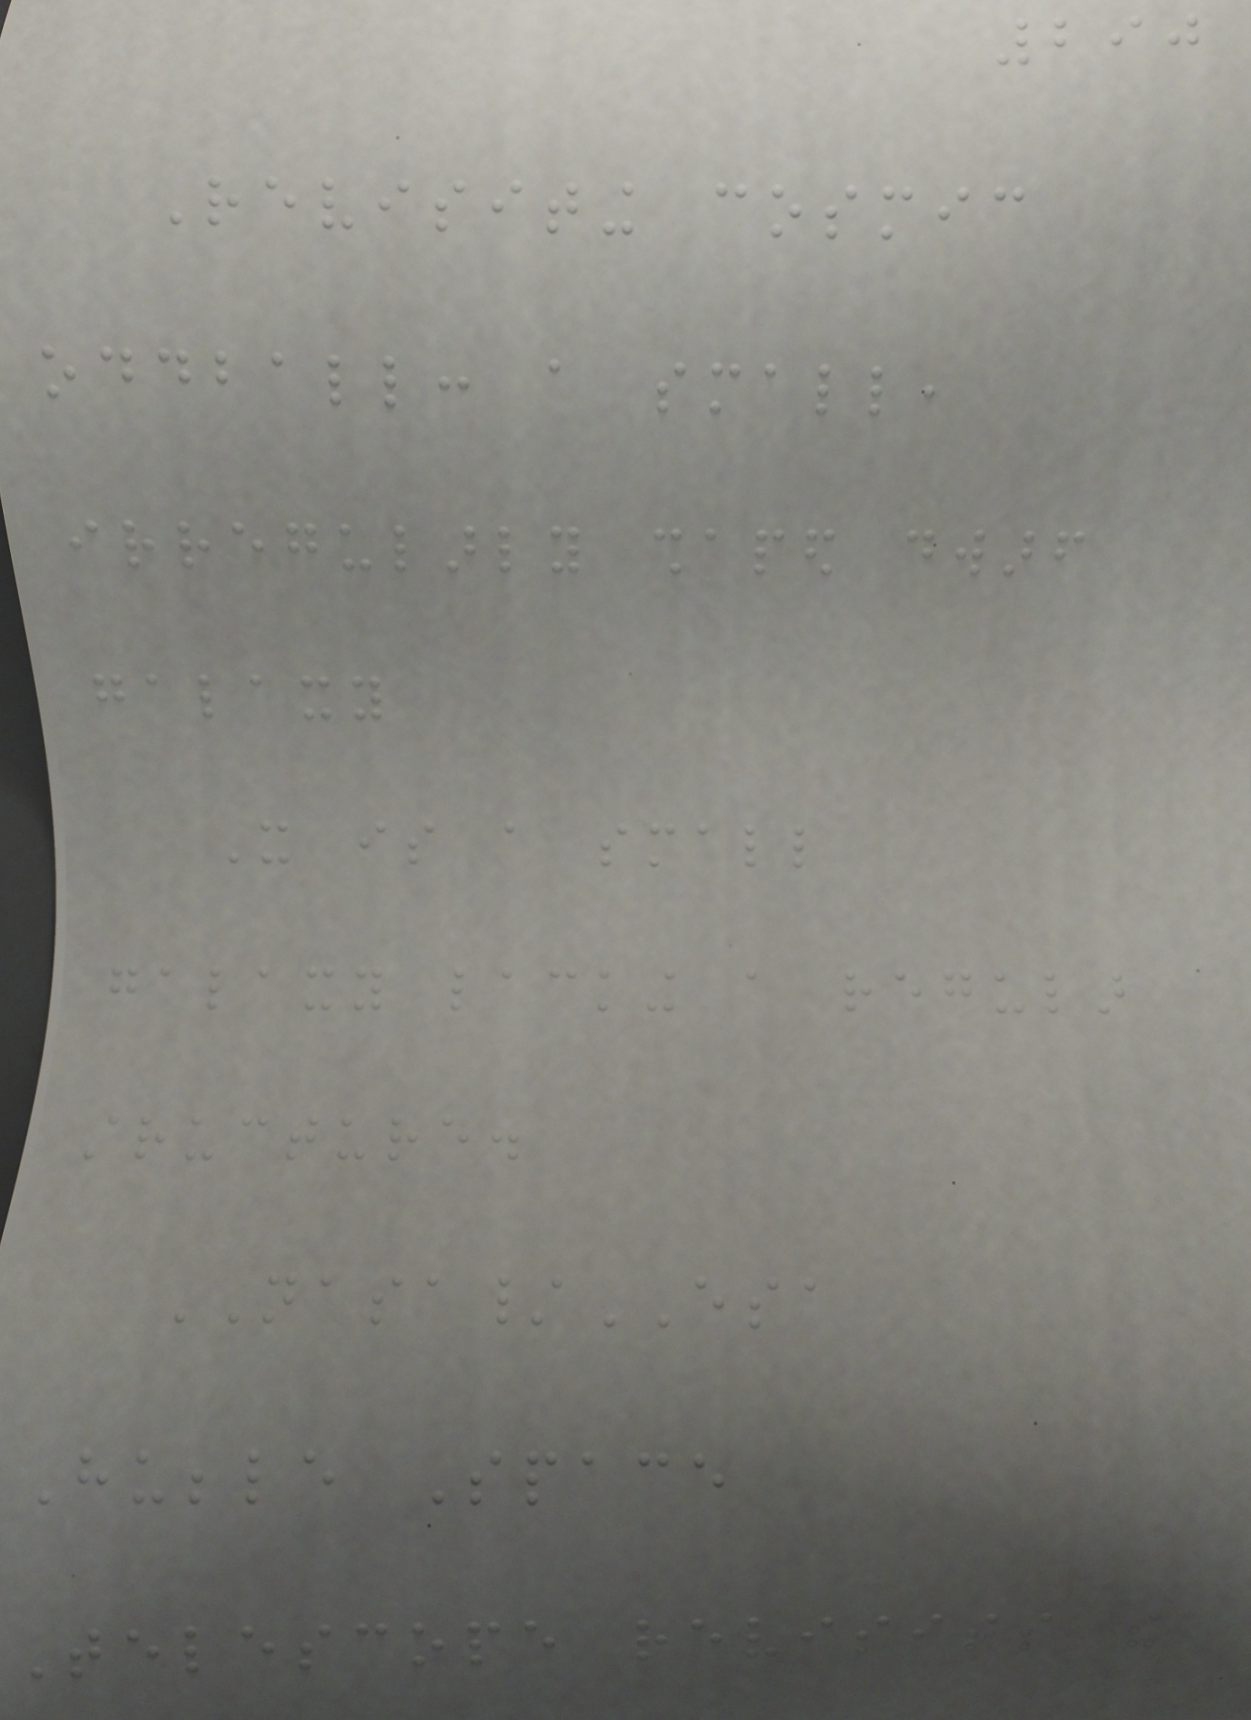290
Revisiting cosmic
oddball: a small,
irregularly shaped dwarf
galaxy
It is a small
galaxy lacking a regular
structure.
NASA/ESA
Hubble Space
Telescope revisits the
